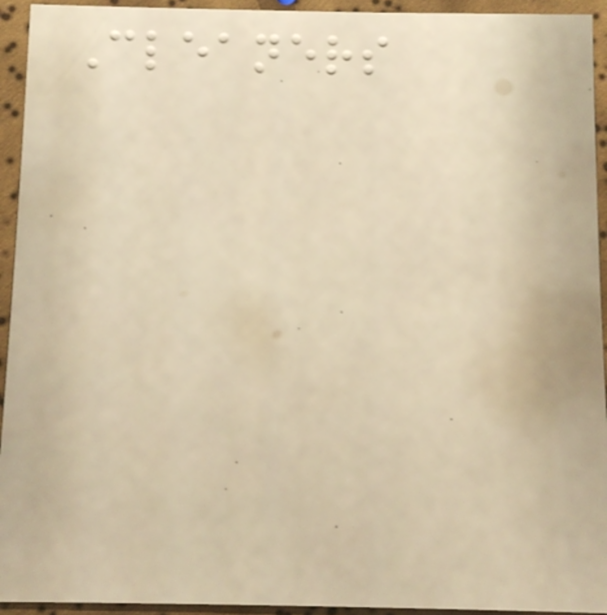Cleaners
